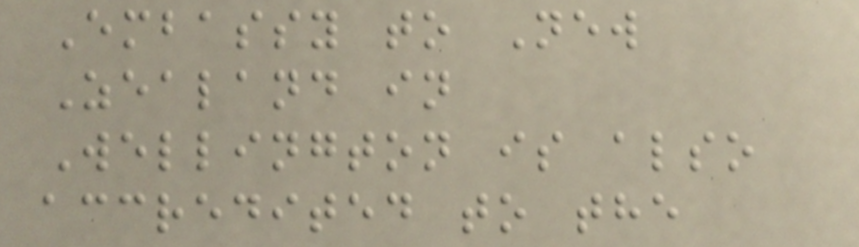Embassy to New
Zealand in
Wellington is also
accredited to the
